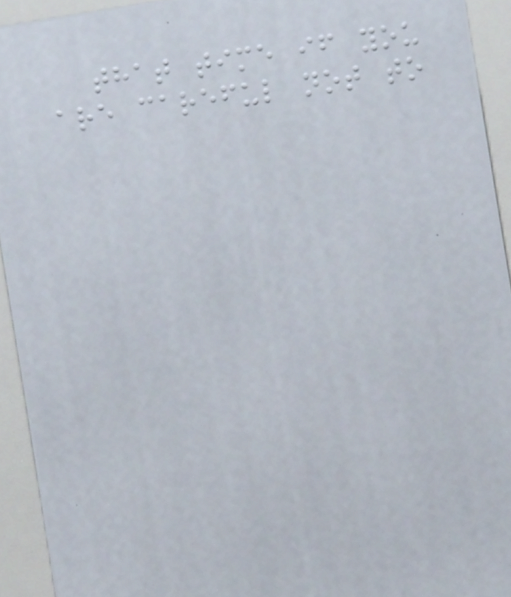that time if you
are careful not to
